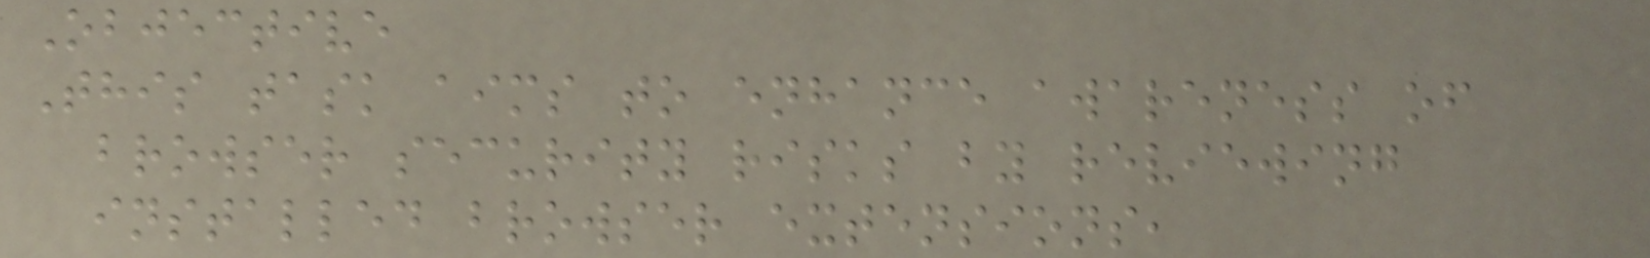Objective
This task aims to enhance awareness of
browser security risks by reviewing
installed browser extensions,
